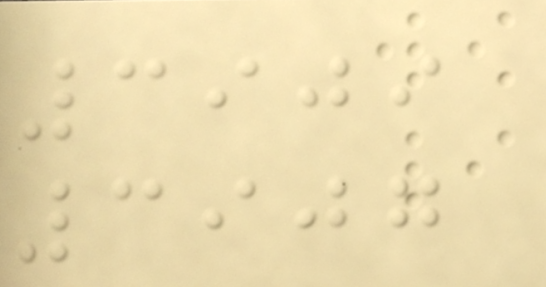3909
3907
